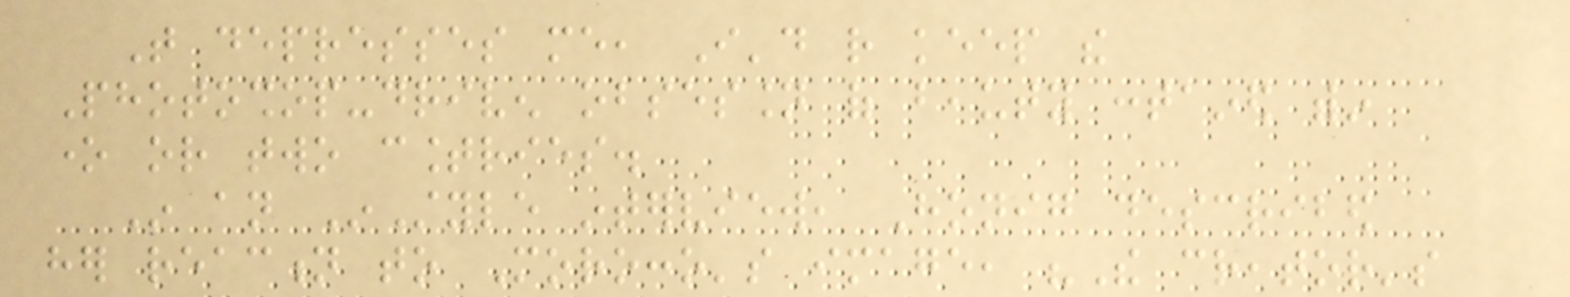That depresses me, I'd rather keep the
Photoshop-driven obsession of beauty contained within
one or two countries.
In an InStyle interview, Honig described
her reaction to Morocco's image, "The creator's
